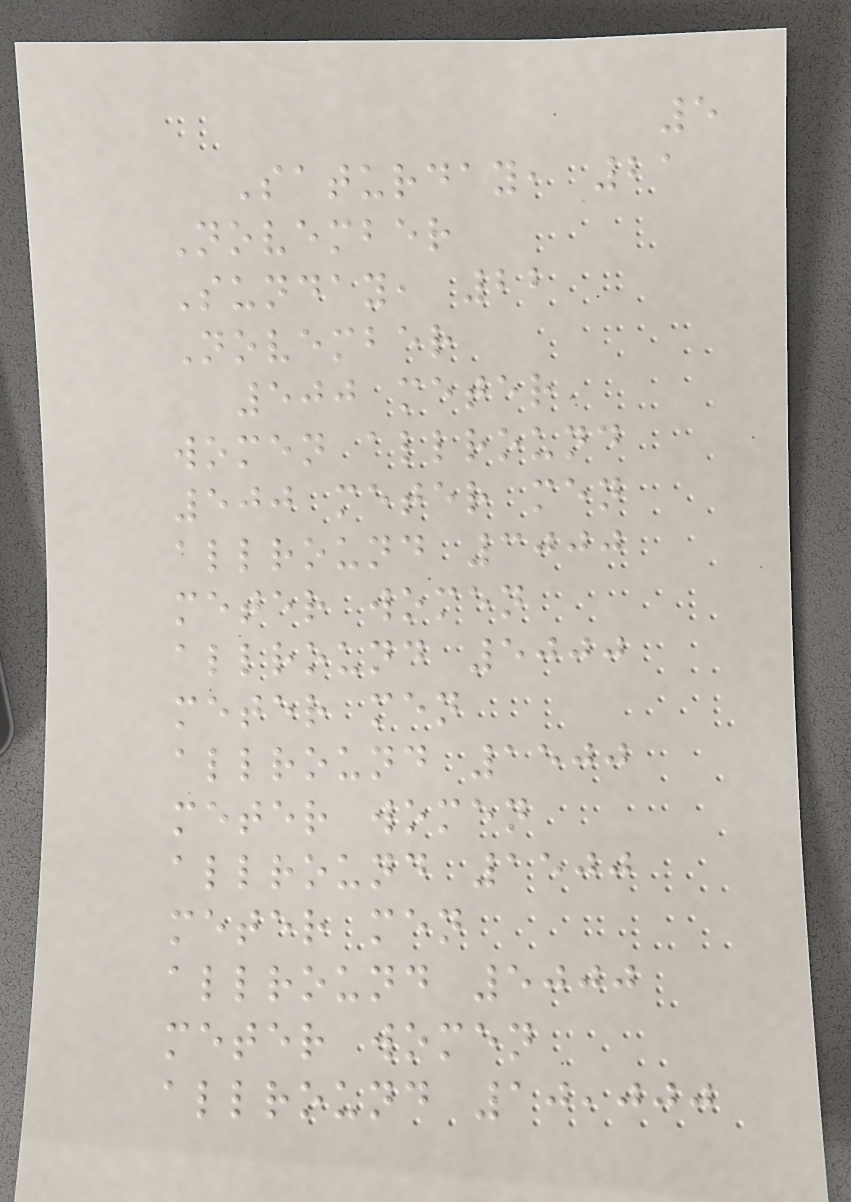5
Saturday, 21
November
Sunday, 22
November
500 meter
women allround
500 meter men
allround 3000
meter women
allround 5000
meter men
allround 1500
meter women
allround 1500
meter men
allround 5000
meter women
allround 10,000
